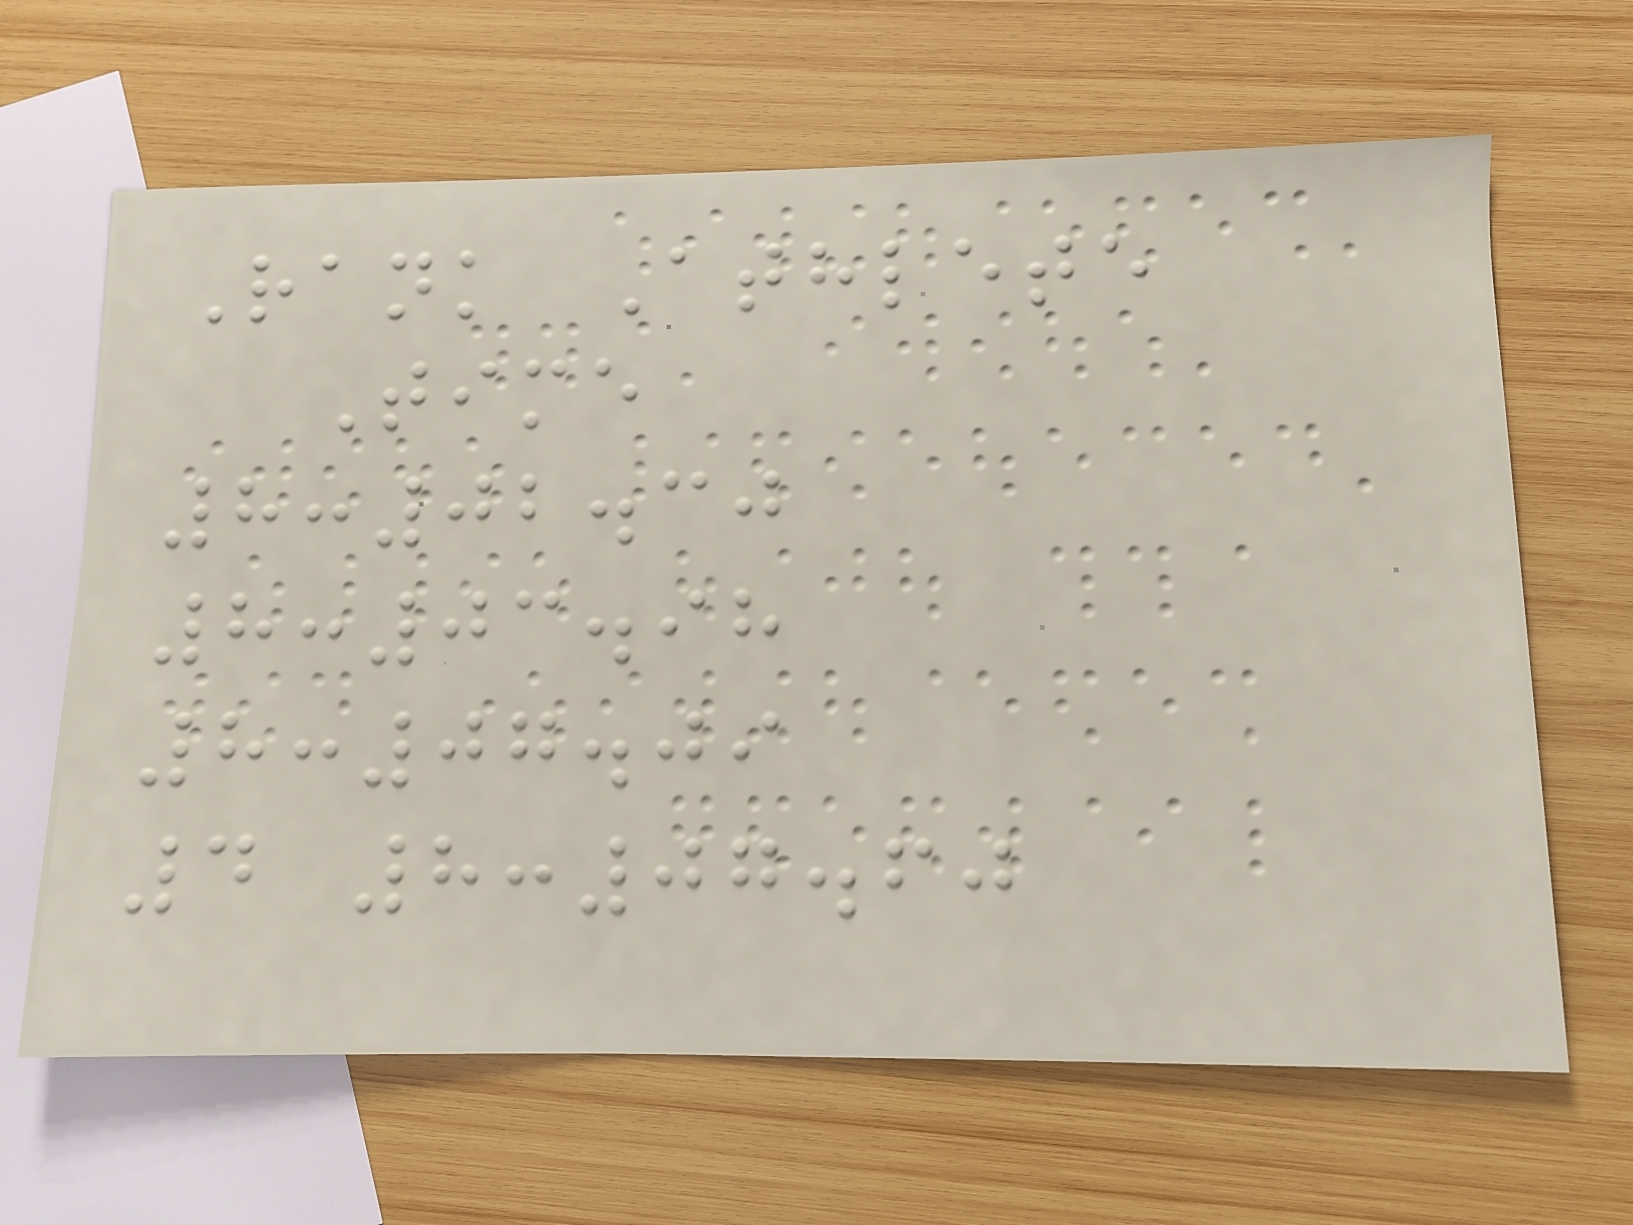Rank Athlete
Time
8:02.30
8:03.98
8:07.09
4 8:07.60
